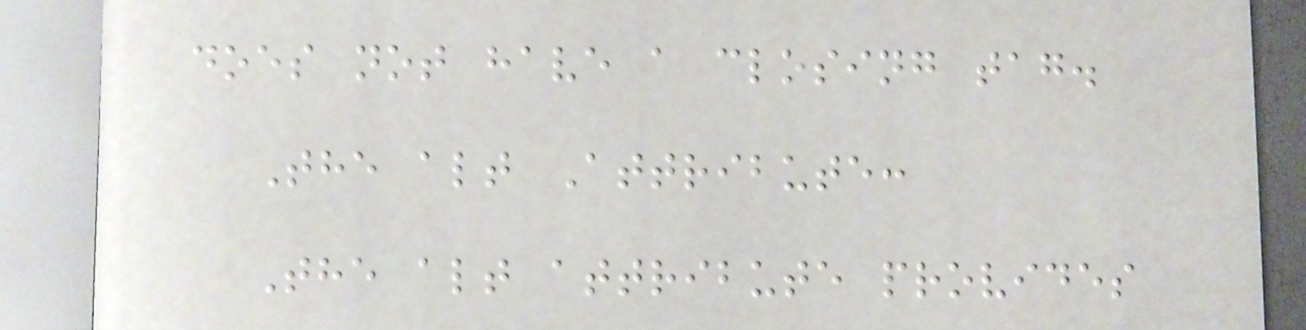does not have a closing tag.
The alt Attribute:
The alt attribute provides
